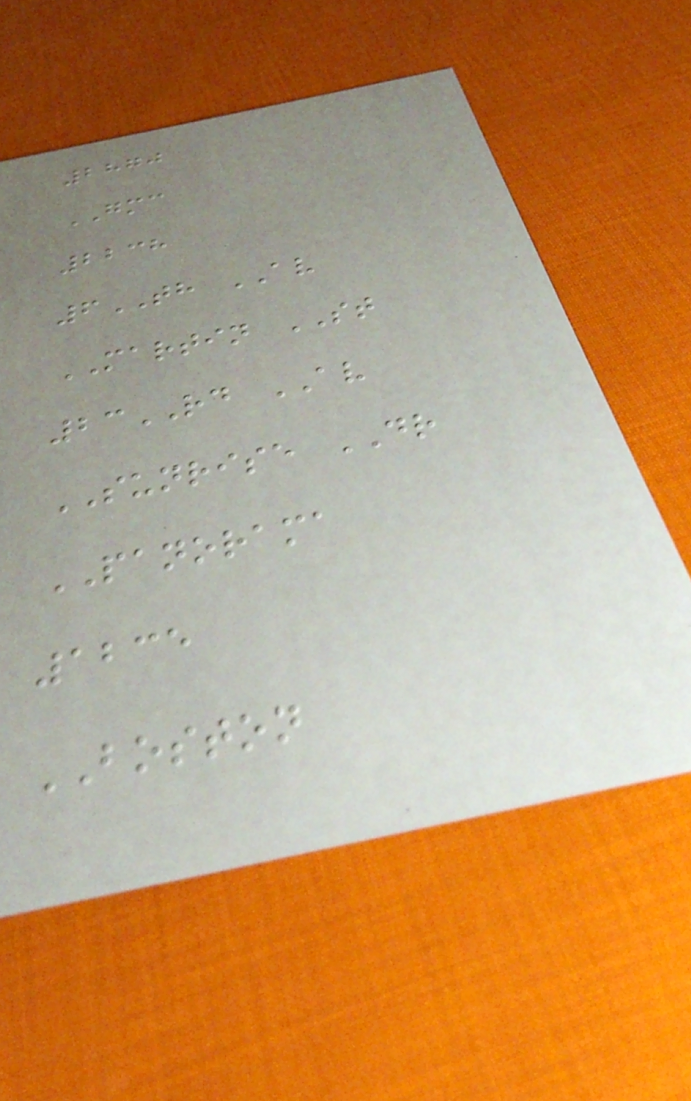2870
GMC
2238
6TH AV
MARTIN ST
23RD AV
SUNRISE DR
PANORAMA
1235
BOSTON
